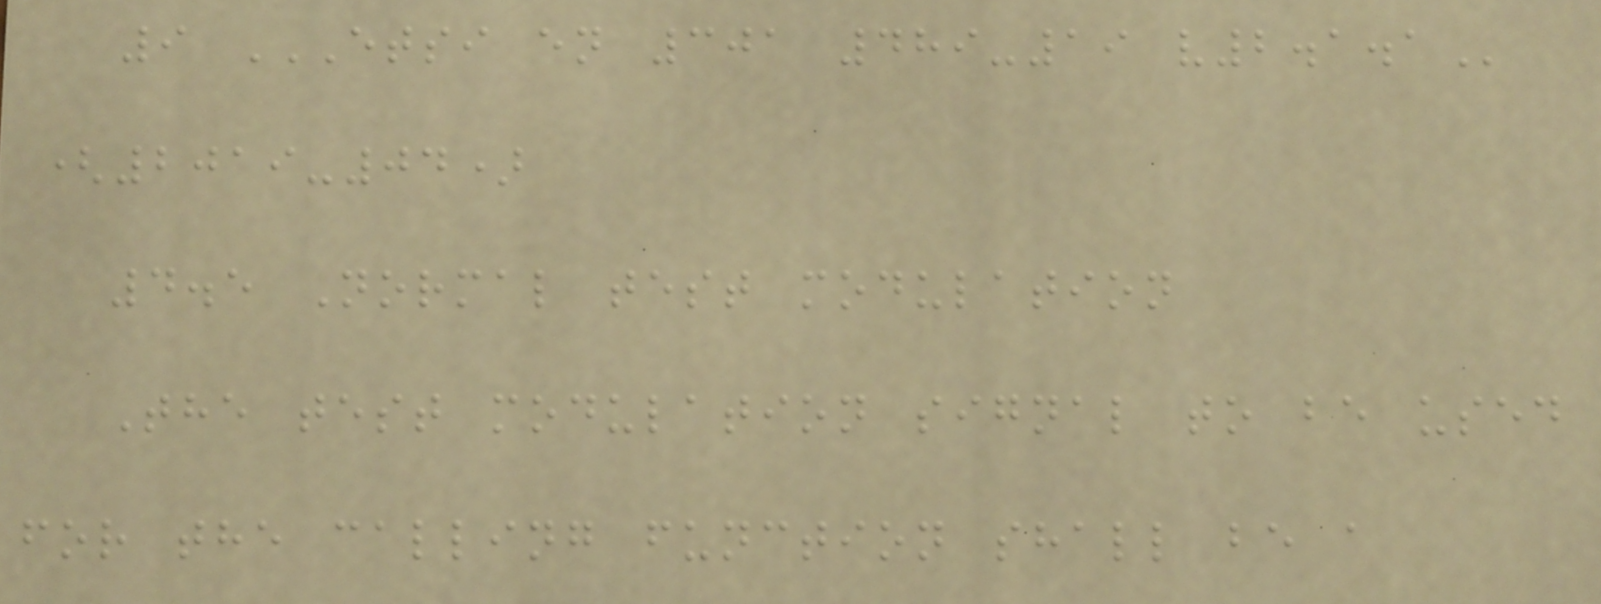9 ETSI EN 301 489-19 V2.1.1
(2019-04)
4.5 Normal test modulation
The test modulation signal to be used
for the calling function shall be a
